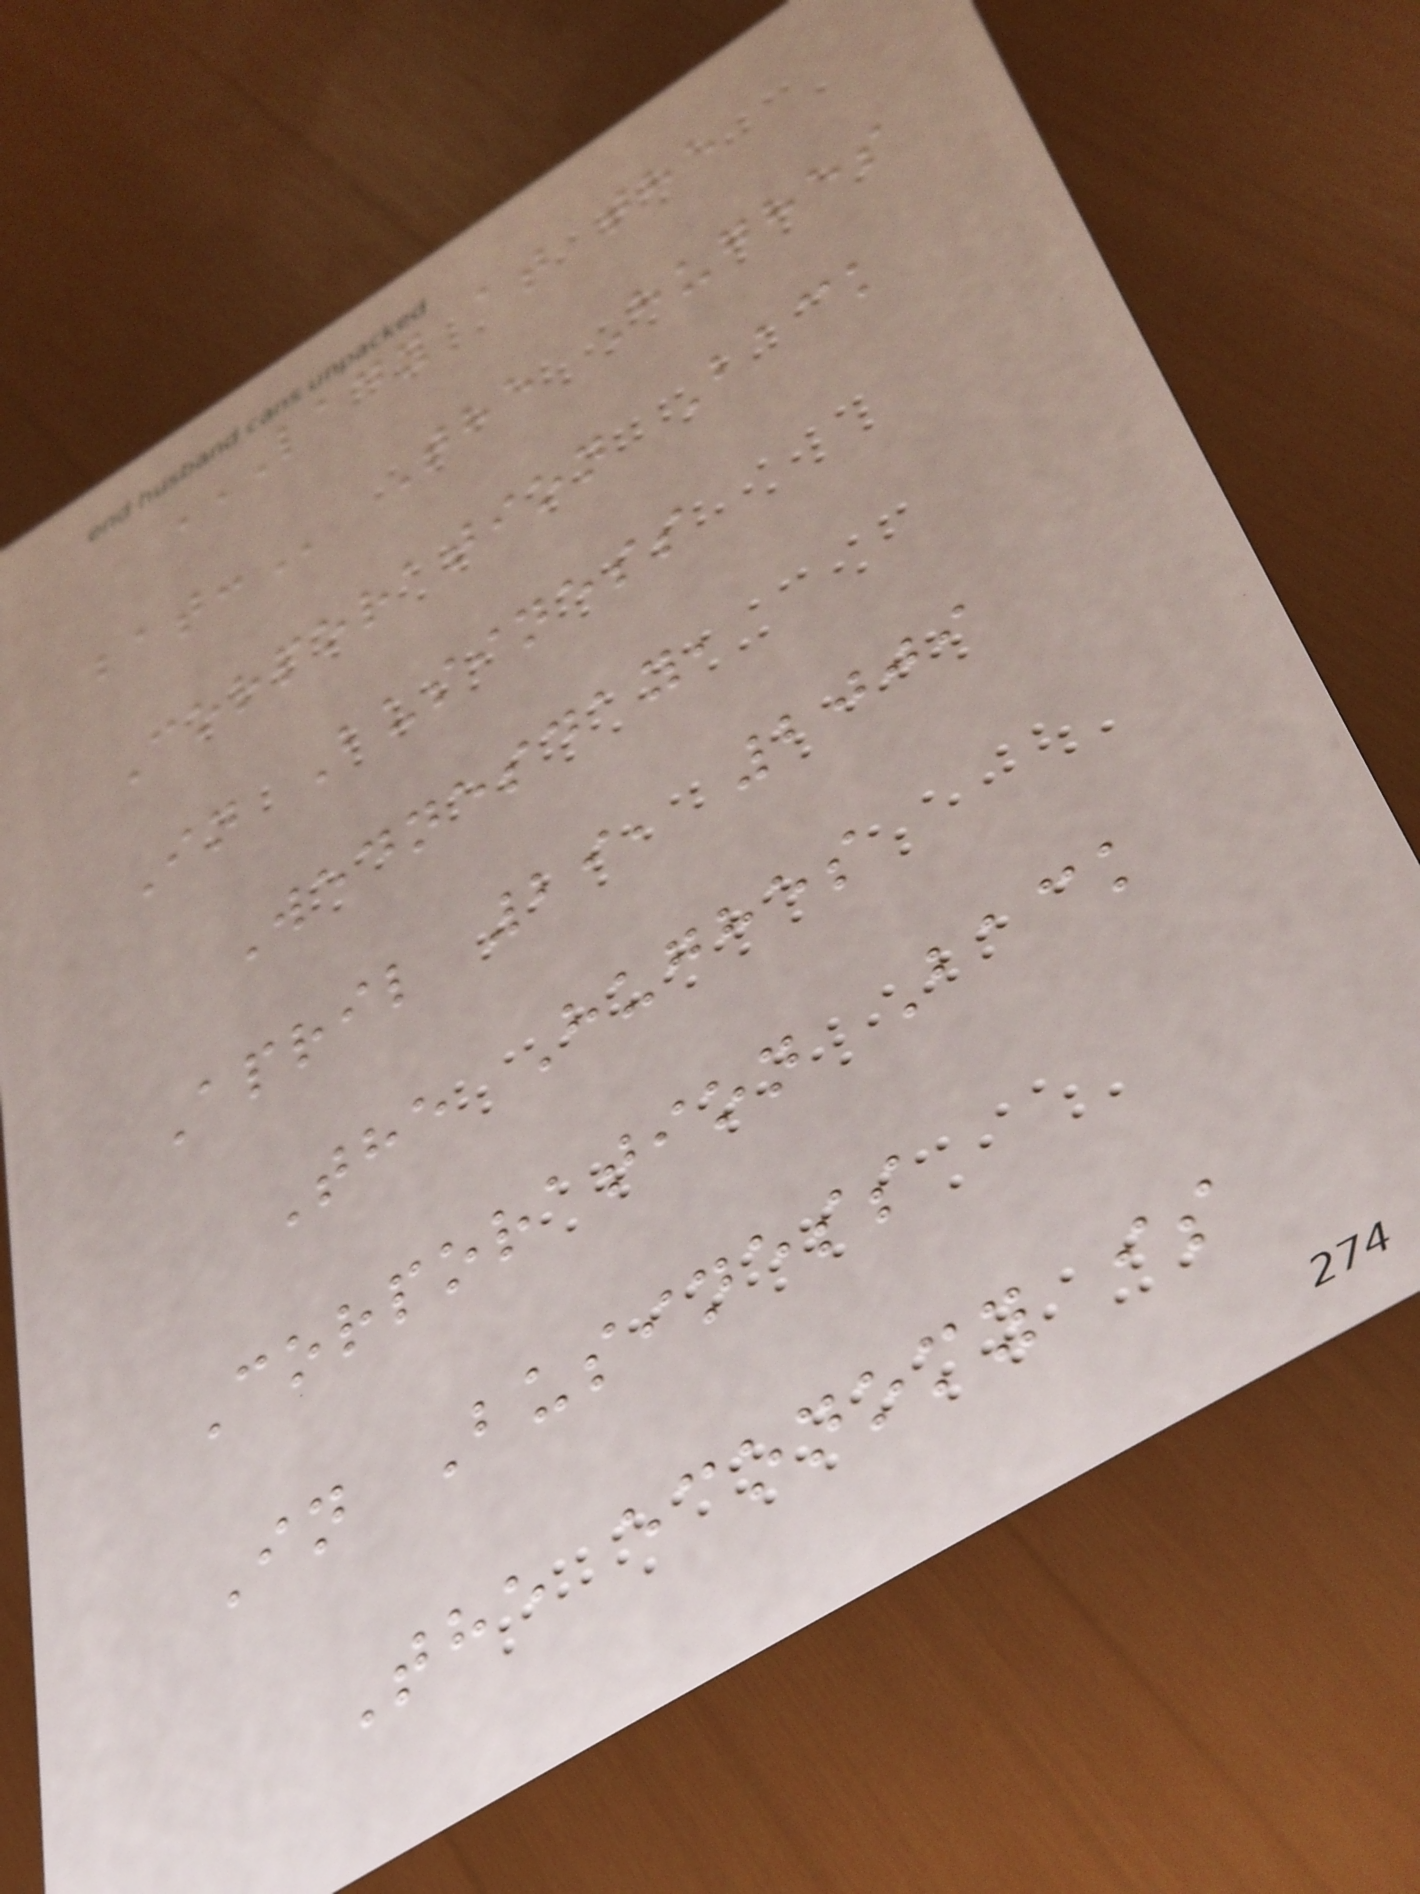LADY AT THE
BAT: The Hughes
Corporation Back
In Business
Wednesday,
April 29, 2009
The Hughes
Corporation Back
In Business
The economy is
